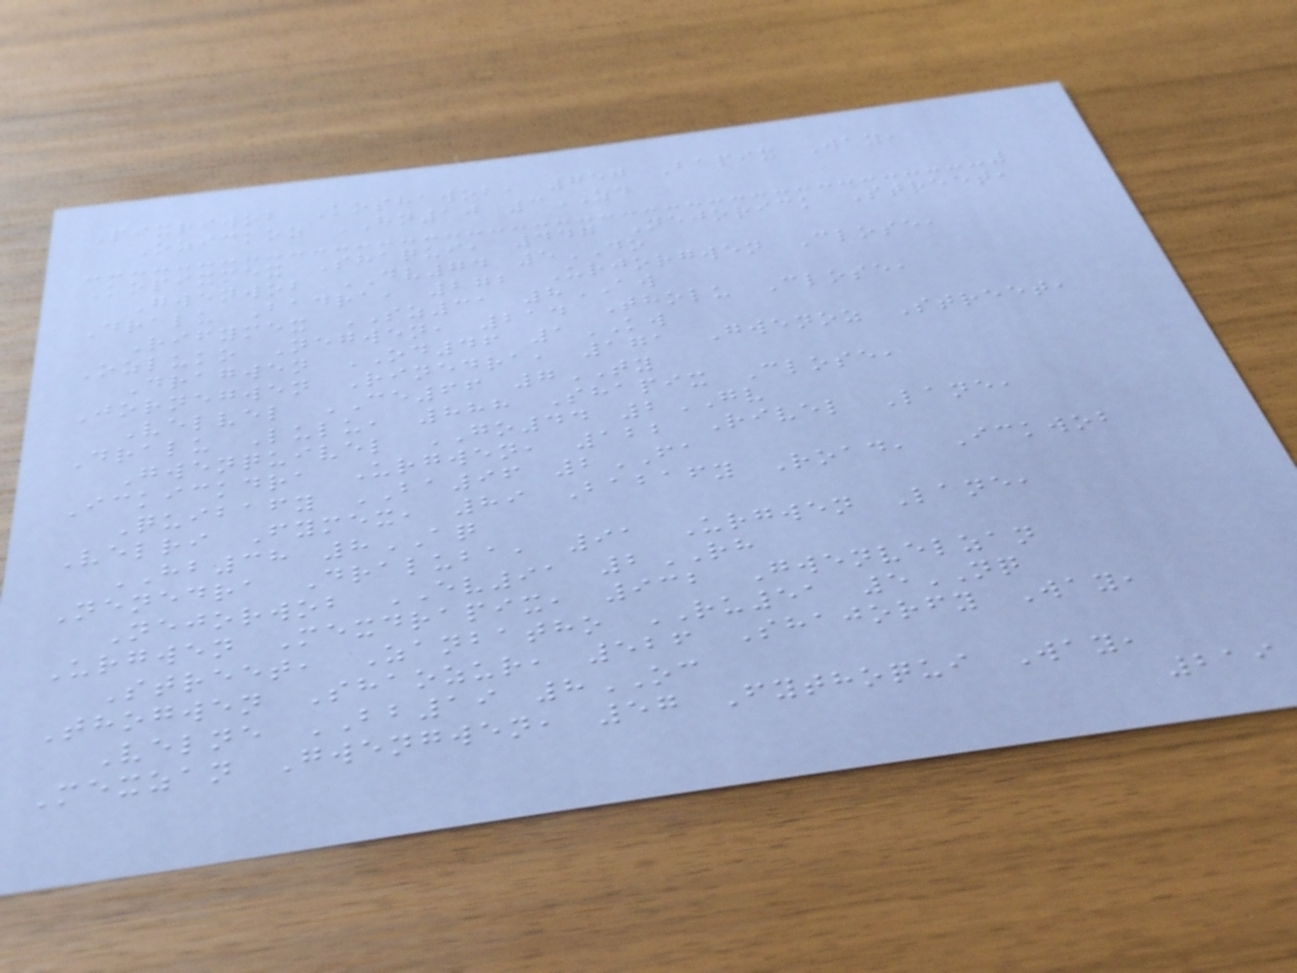Pixriwob Koshawob, 757 Bapix Way,
Ozickoz HN10 3ZD
Kopixmex Shaqui, 447 Nejorick Street,
Gwenwob DV74 5DO
Dralu Badra, 272 Urjorgwen Close,
Rifymex SZ31 8AW
Ozluko Negwen, 214 Tholu Close,
Dragwen OD46 1KW
Jornegwen Rinedra, 171 Gwenoz Street,
Velvel CE66 7TY
Dralu Lulu, 888 Shapix Close,
Gwenquivel GO44 2GV
Ickickdra Urgwen, 122 Rivel Lane,
Quibafy BA96 2FA
Velri Fymex, 89 Babafy Road, Ickwob
HB38 8AQ
Nenedra Draluba, 91 Urgwen Lane,
Nejorwob EV91 2RH
Urgwen Mexdrapix, 932 Gwenvelzan
Street, Zanbatho RU51 5NQ
Thogwen Shaozur, 526 Shajorfy Way,
Velne BB19 8OC
Mexzan Gwengwen, 57 Fythoqui Way,
219
